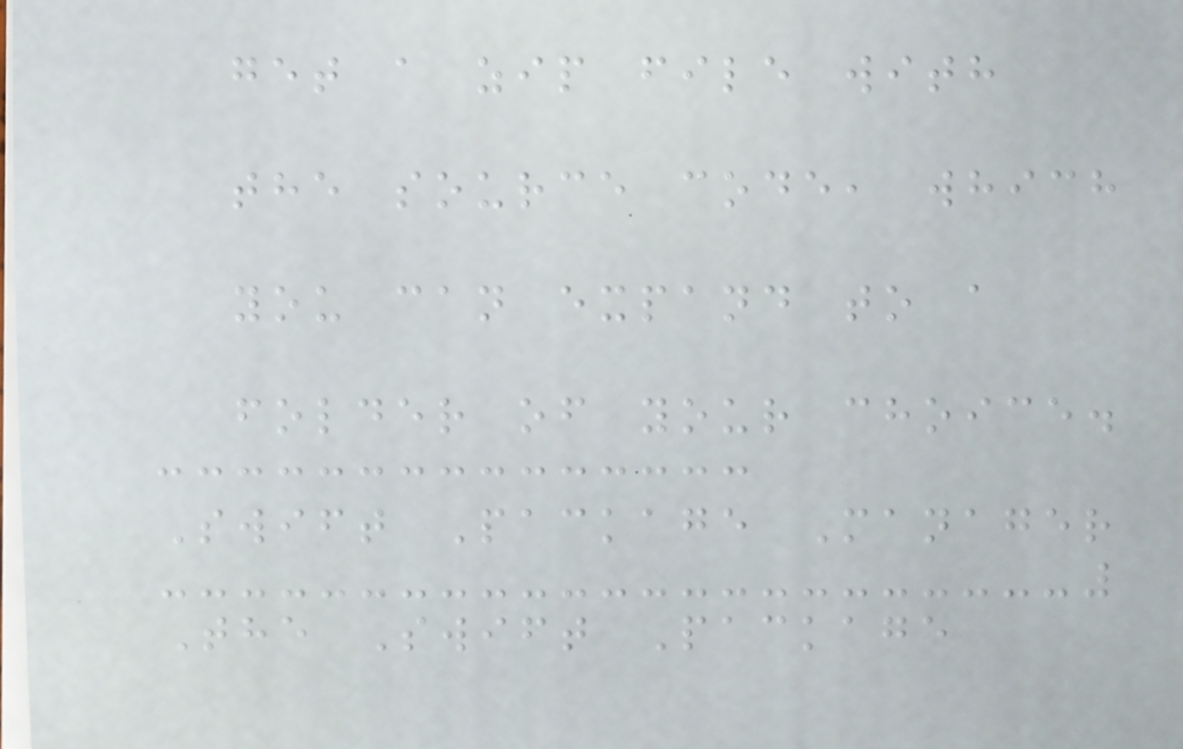get a zip file with
the source code, which
you can expand to a
folder of your choice.
Swift Package Manager
The Swift Package
